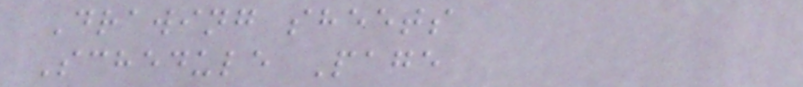Drawing sheets
Schedule Page
